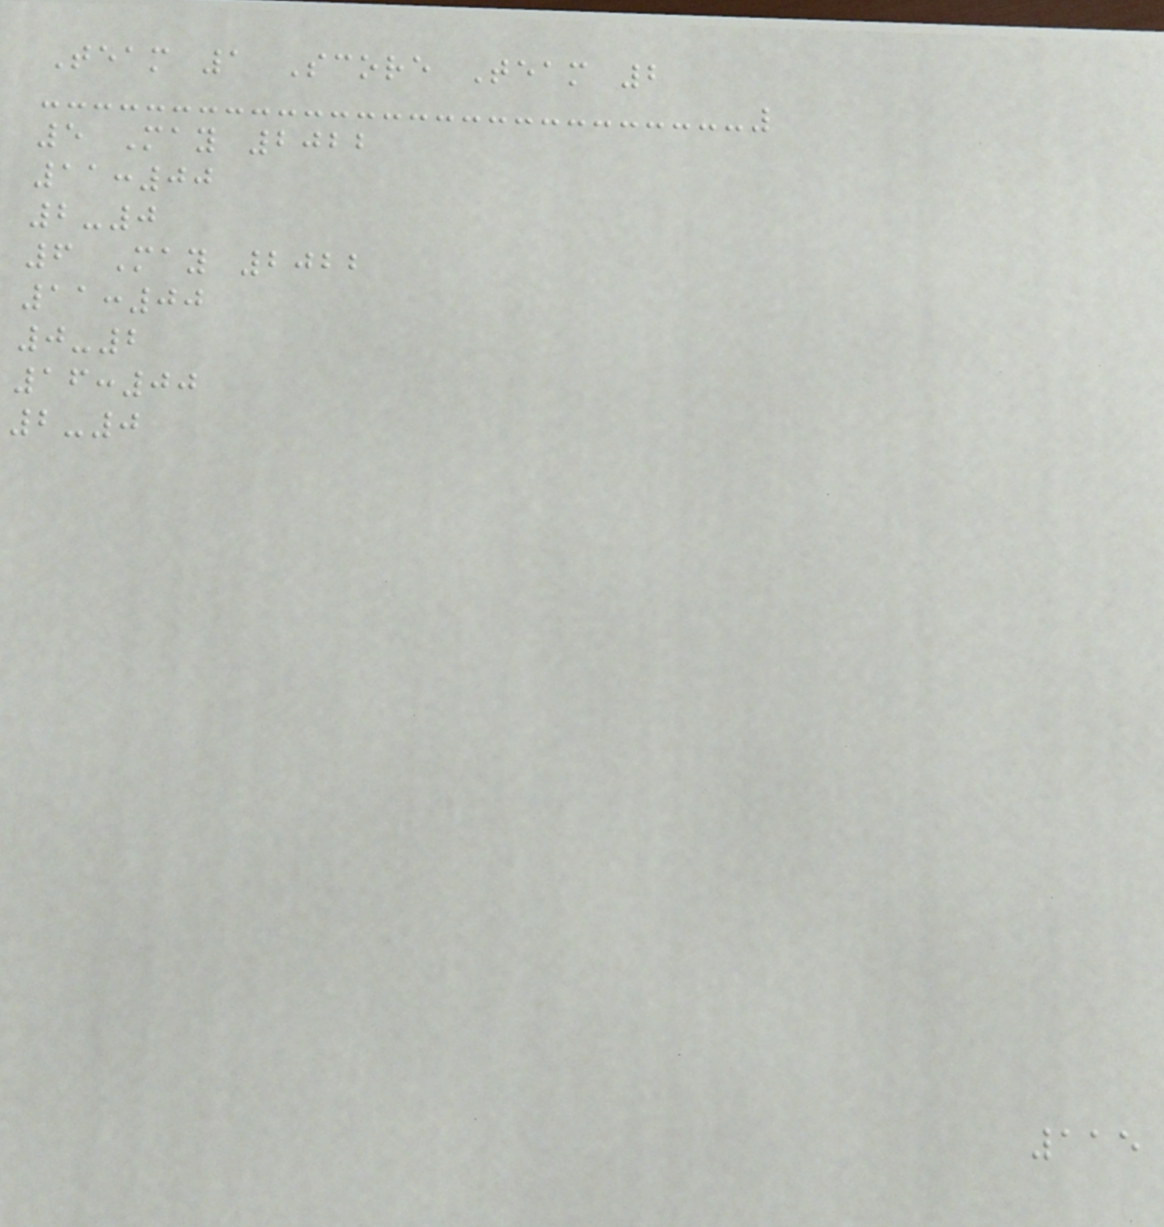Team 1 Score Team 2
5 May 2022
11:00
2-0
6 May 2022
11:00
0-2
16:00
2-0
115
